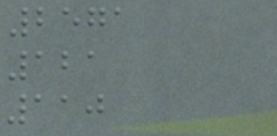2571
121
110
